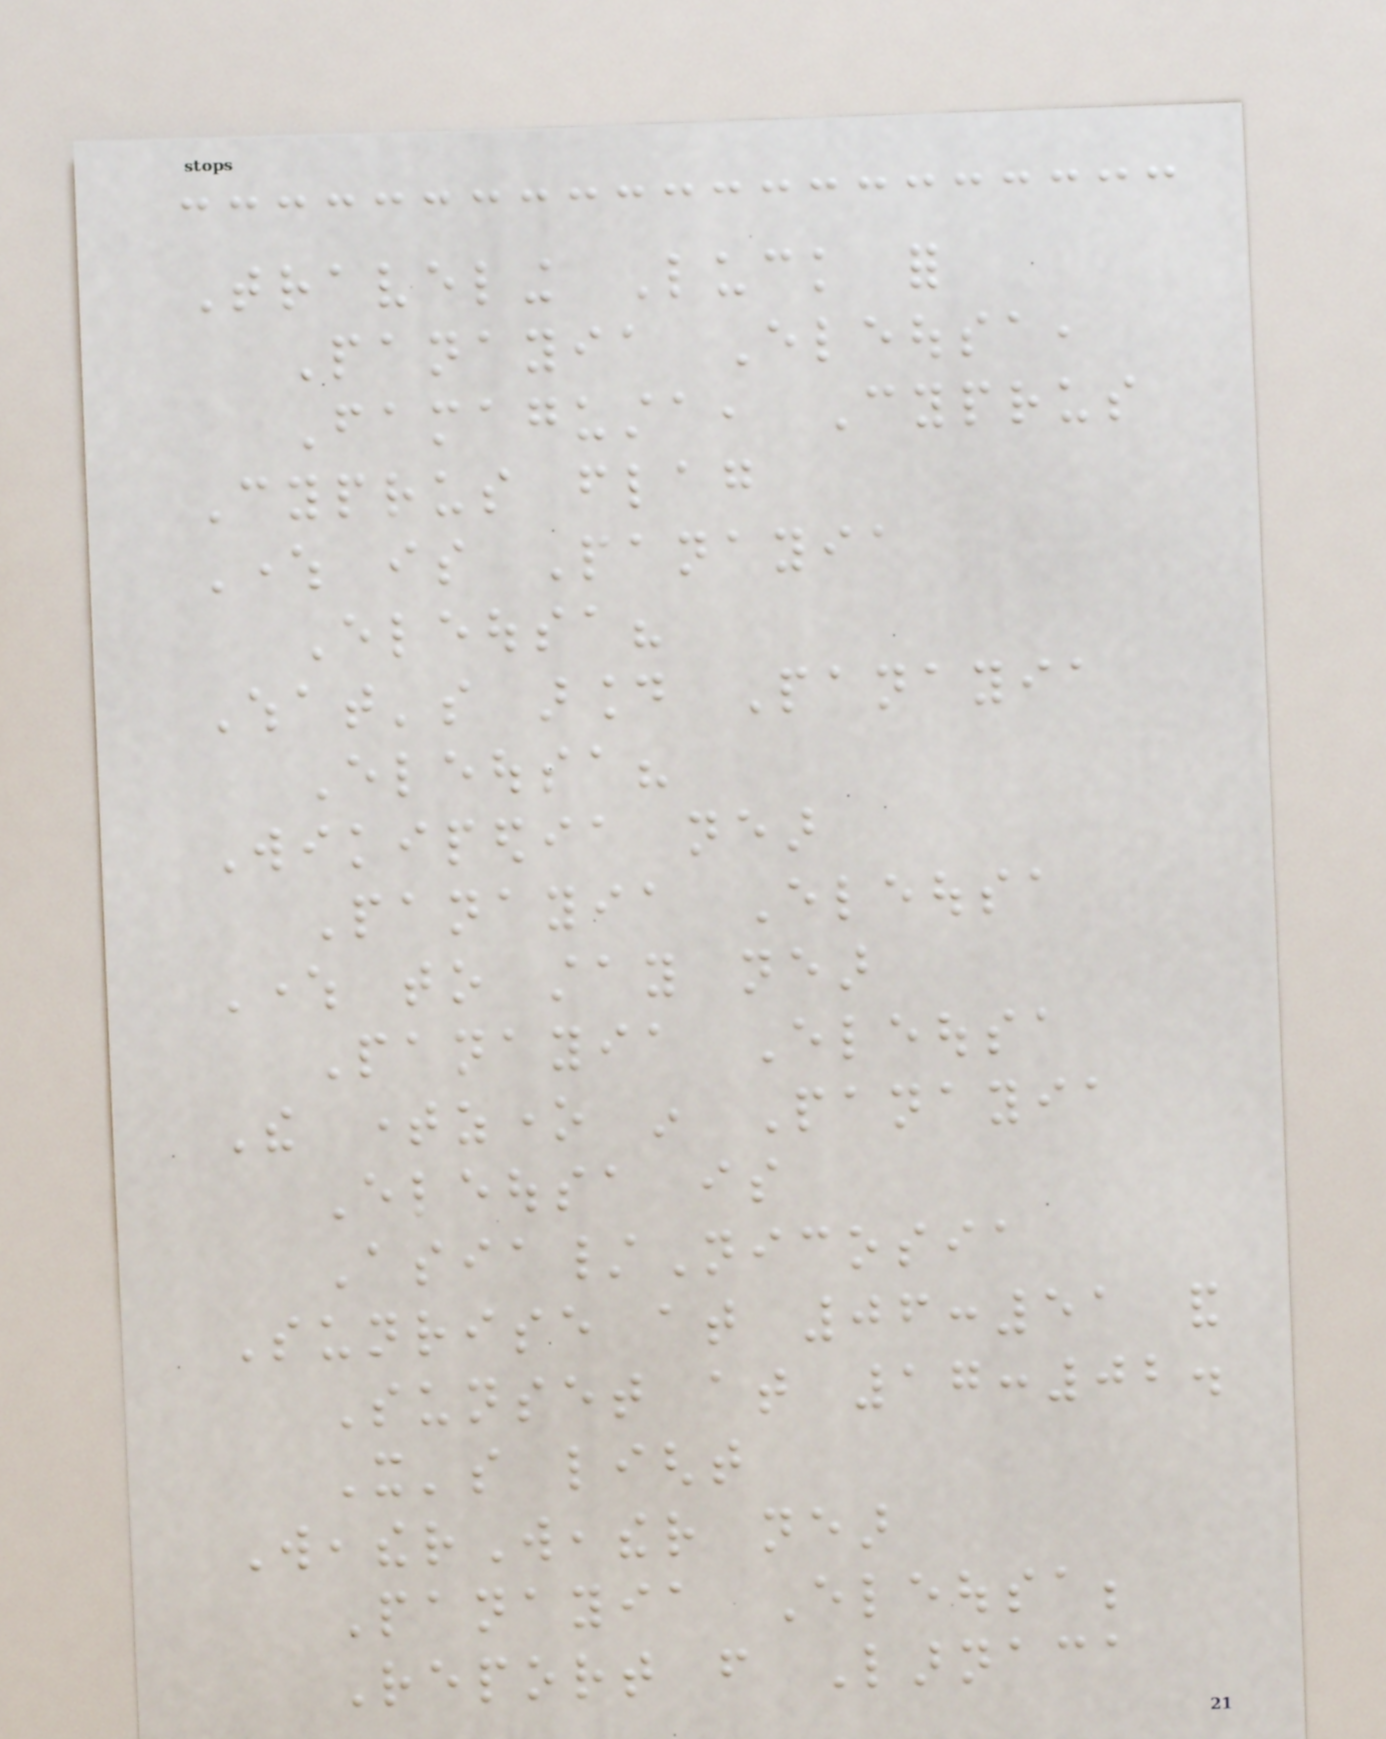Traveling Luck for
Panayia Eleousa,
Famagusta, Cyprus
Cyprus flag
Where is Panayia
Eleousa?
What's around Panayia
Eleousa?
Wikipedia near
Panayia Eleousa
Where to stay near
Panayia Eleousa
The timezone in Panayia
Eleousa is
Asia/Nicosia
Sunrise at 06:51 and
Sunset at 17:02.
It's light
WeatherWeather near
Panayia Eleousa;
Report from Larnaca
